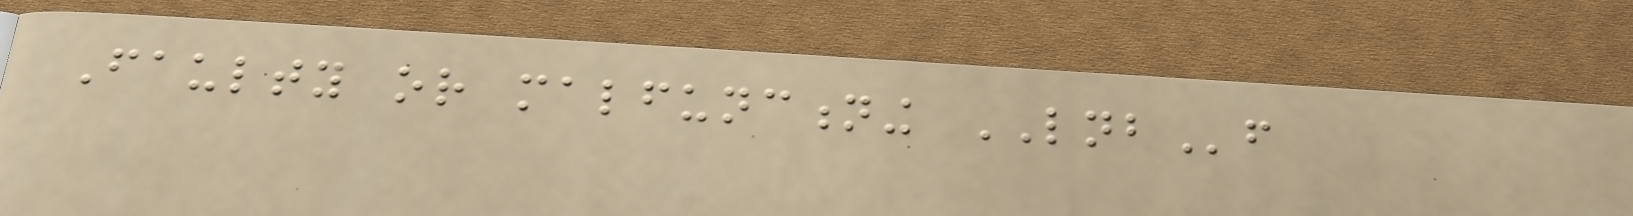Faulty or malfunctioning LNBf
